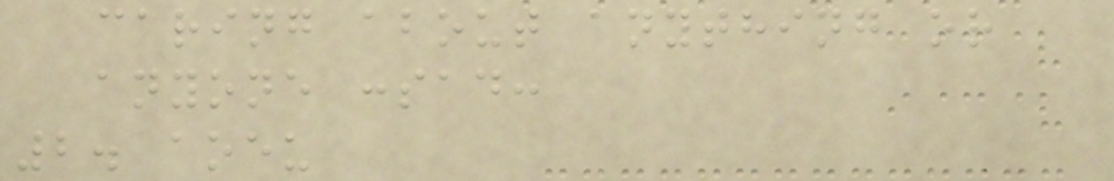caring about anything or
anyone :sad:
2. aoeu
